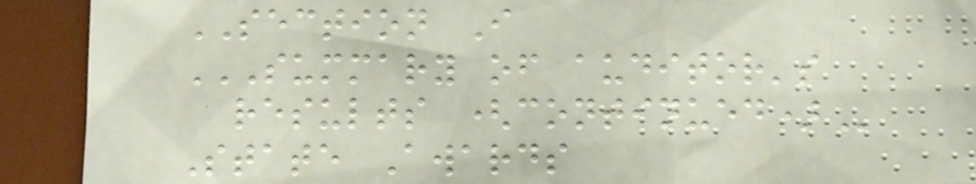SECTION I
SUMMARY OF AUDITOR'S
RESULTS (CONTINUED)
State Awards
